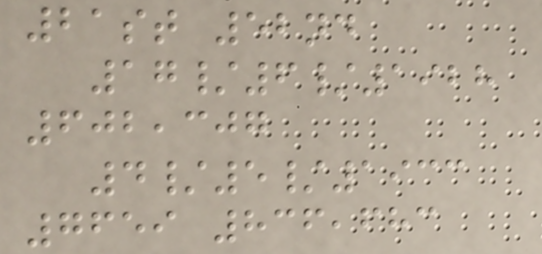21st 52nd
17/6/1928
602,307
4/5/1933
7659 836,683
